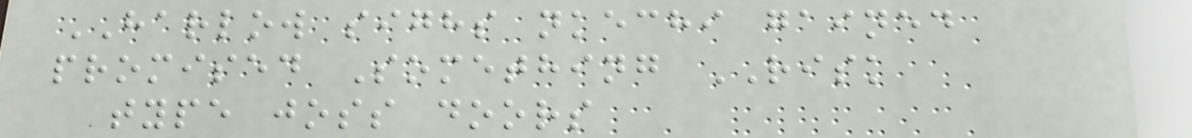HARLOW sighs nkechi gained
promised Something RISK
type joss doors
